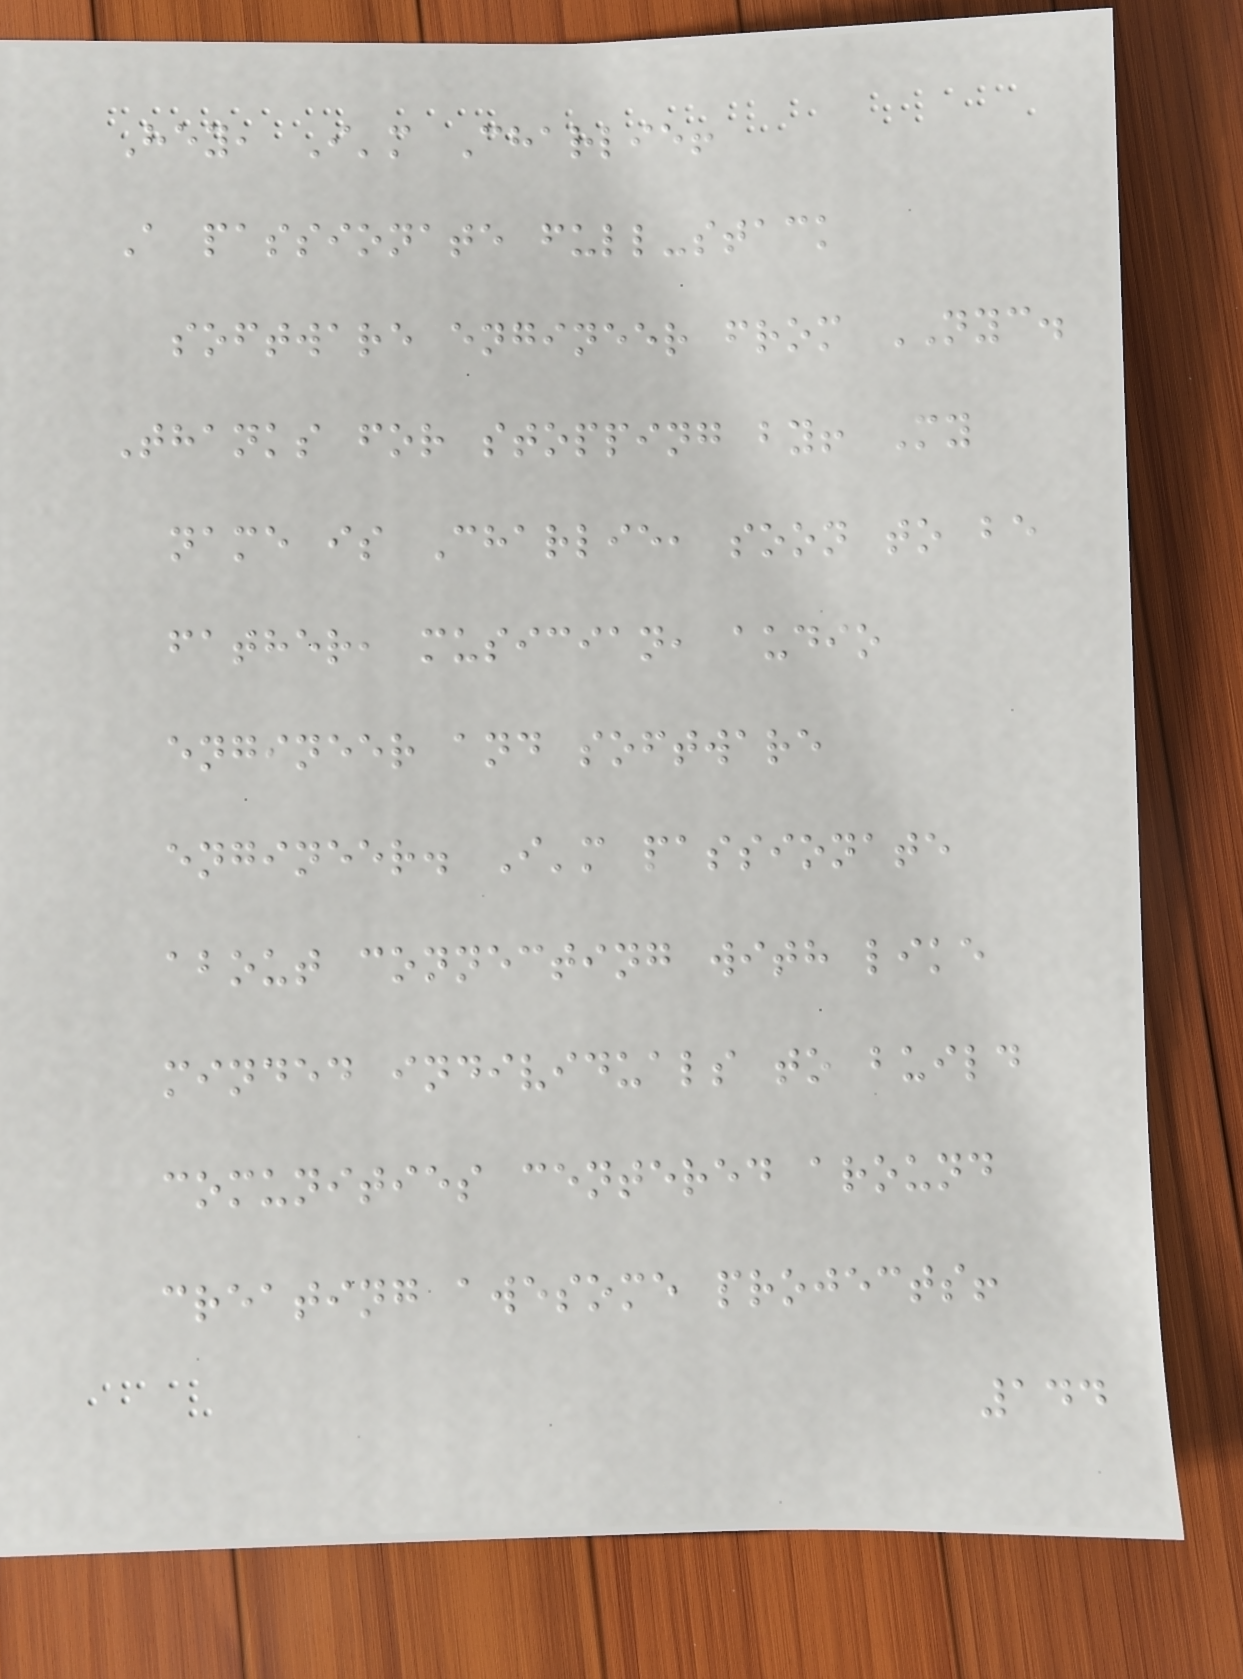Hey, I'm Charlie!
A passionate full-stack
software engineer from NYC.
Thanks for stopping by! My
name is Charlie, soon to be
father, musician, audio
engineer and software
engineer. I'm passionate
about connecting with like
minded individuals to build
comunities centered around
creating awesome projects!
144
